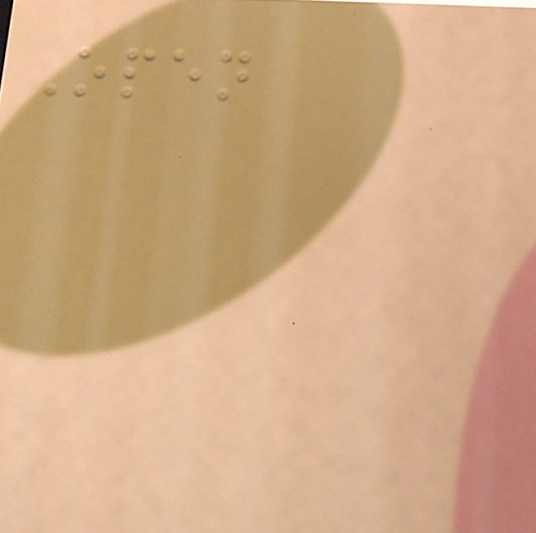Open
